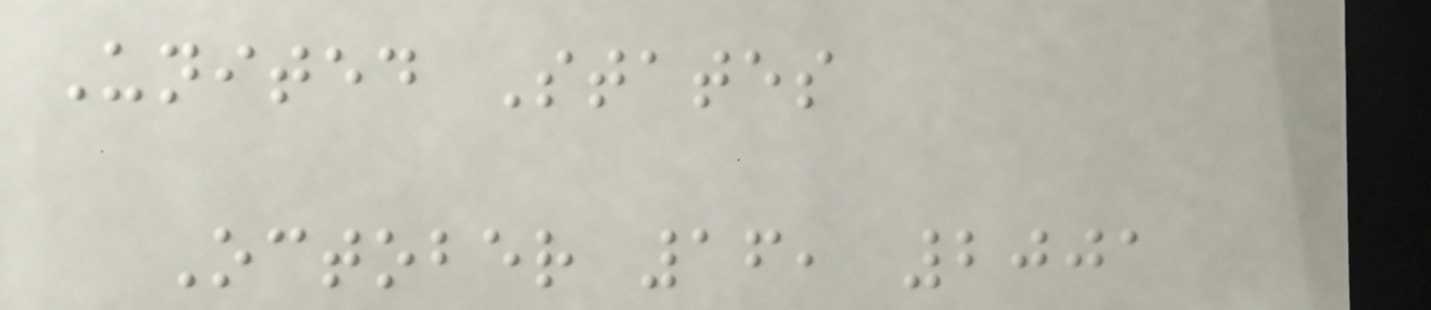United States
October 16, 2001
